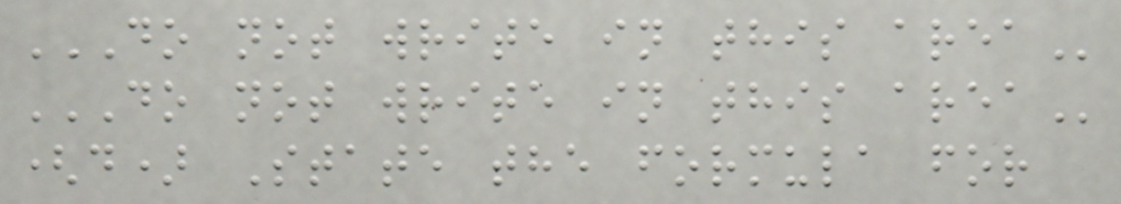DO NOT WRITE IN THIS AREA
DO NOT WRITE IN THIS AREA
(d) State the formula for
